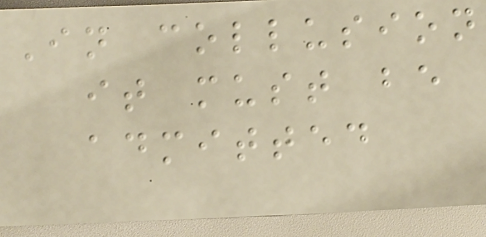In collusion
it must be
admitted
